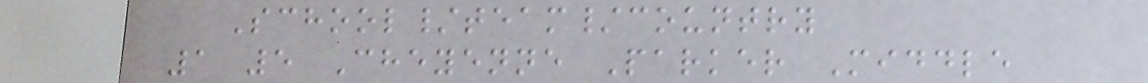School/team/country
1 5 Cheyenne Parker Middle
